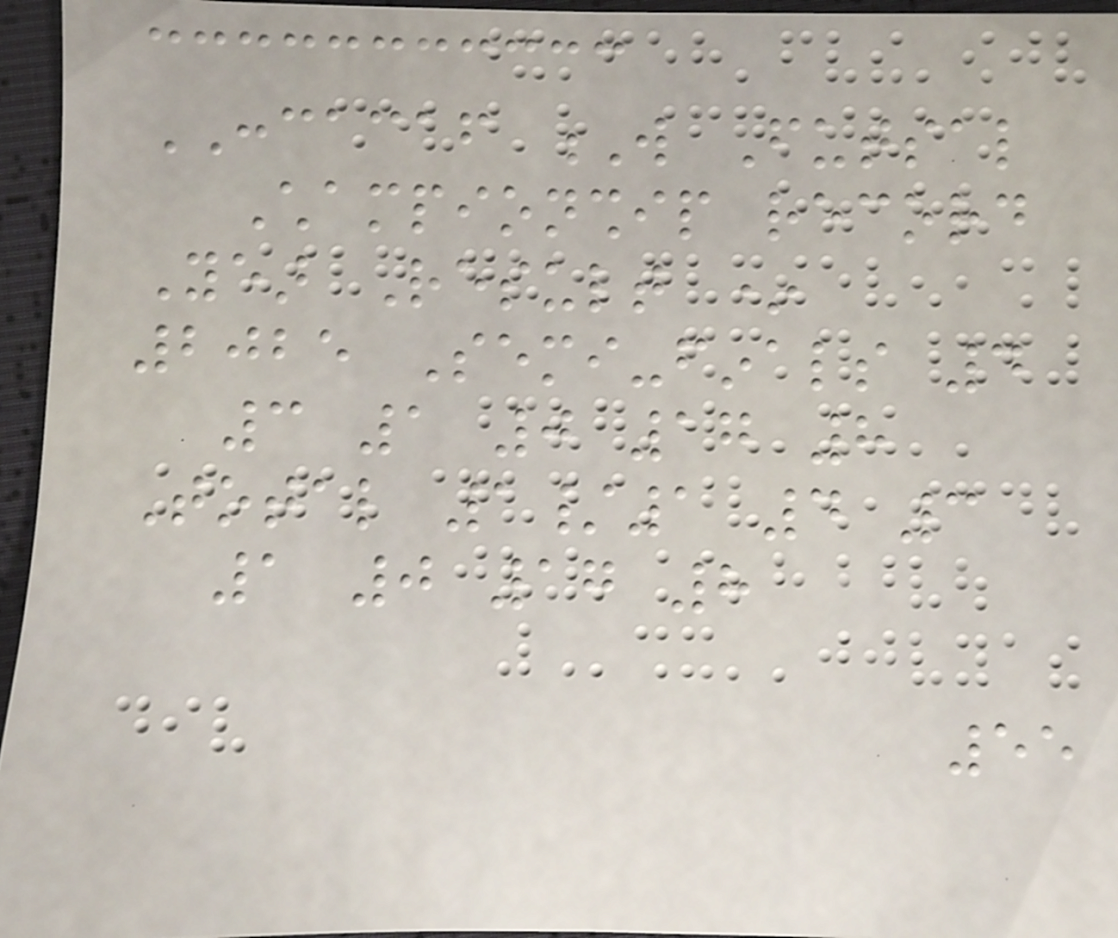CONCACAF W Futsal
Championship record
Year Result *
2025 Semi-finals 4
3 1 0 17 8
Total 1/1 4 3
1 0 17 8
55
